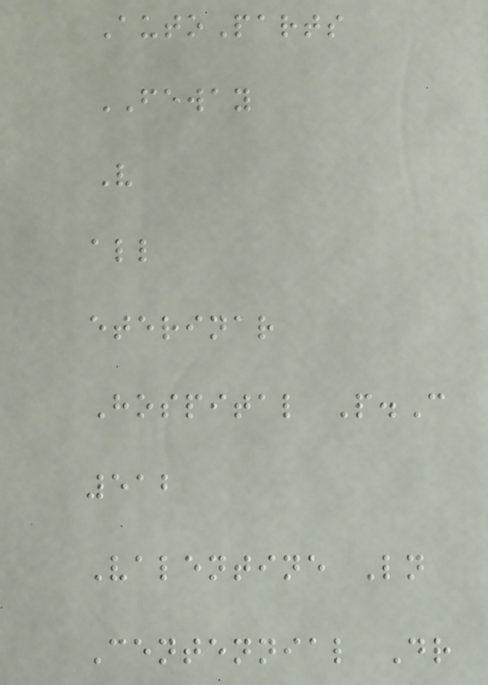AutoParts
FEWAY
V
all
eterinar
Hospital P.C
512
Valentine Ln
Centennial Dr
